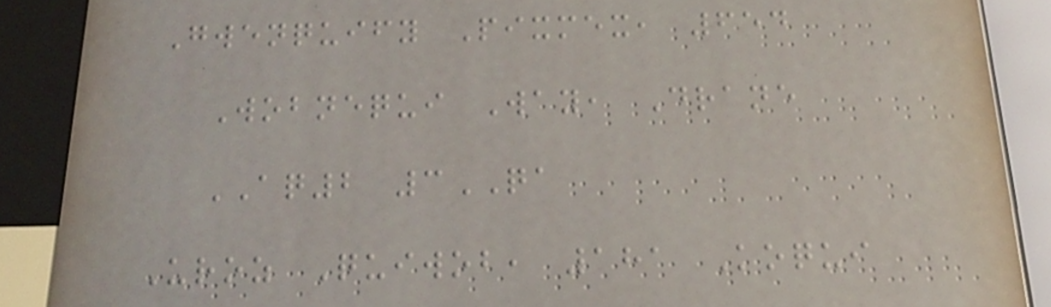Gwenquify Pixmex, 654
Wobnequi Way, Drane
AQ2 3QA
Uroz Quiwob, 181 Koqui
